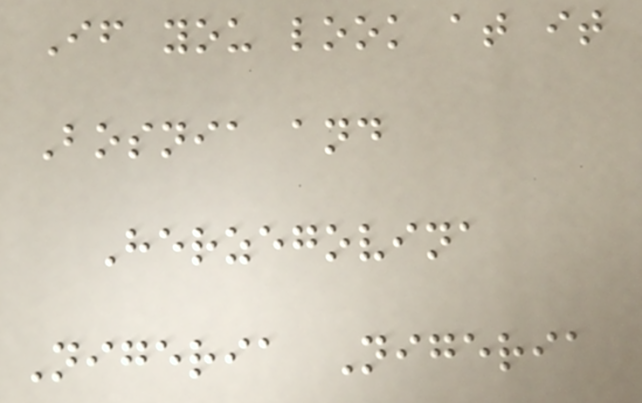If you look at it
Bosnia and
Herzegovina
Nigeria Nigeria
